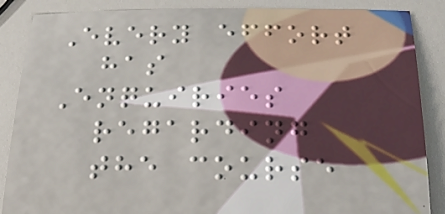Every effort
has
Enquiries
regarding
the course
